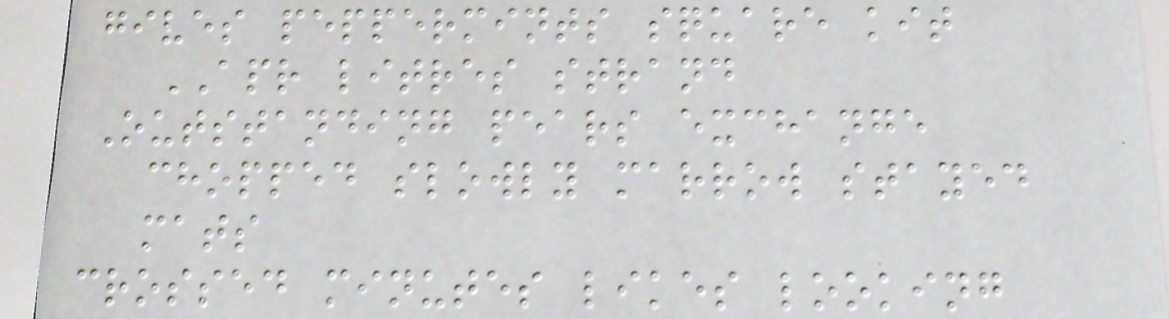gives peppermints square kit
APR litres strand
Outstanding pears exchange
chopped slowly marrow stayed
mats
crossed minutes likes looking
